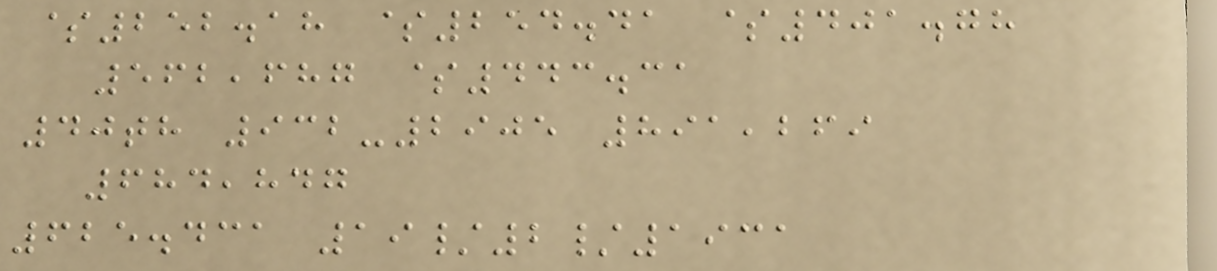$252.18 $254.41 $401.78
562,687 $443.31
40th 932-2905 891,269
684,847
625.431 19/2/1931
